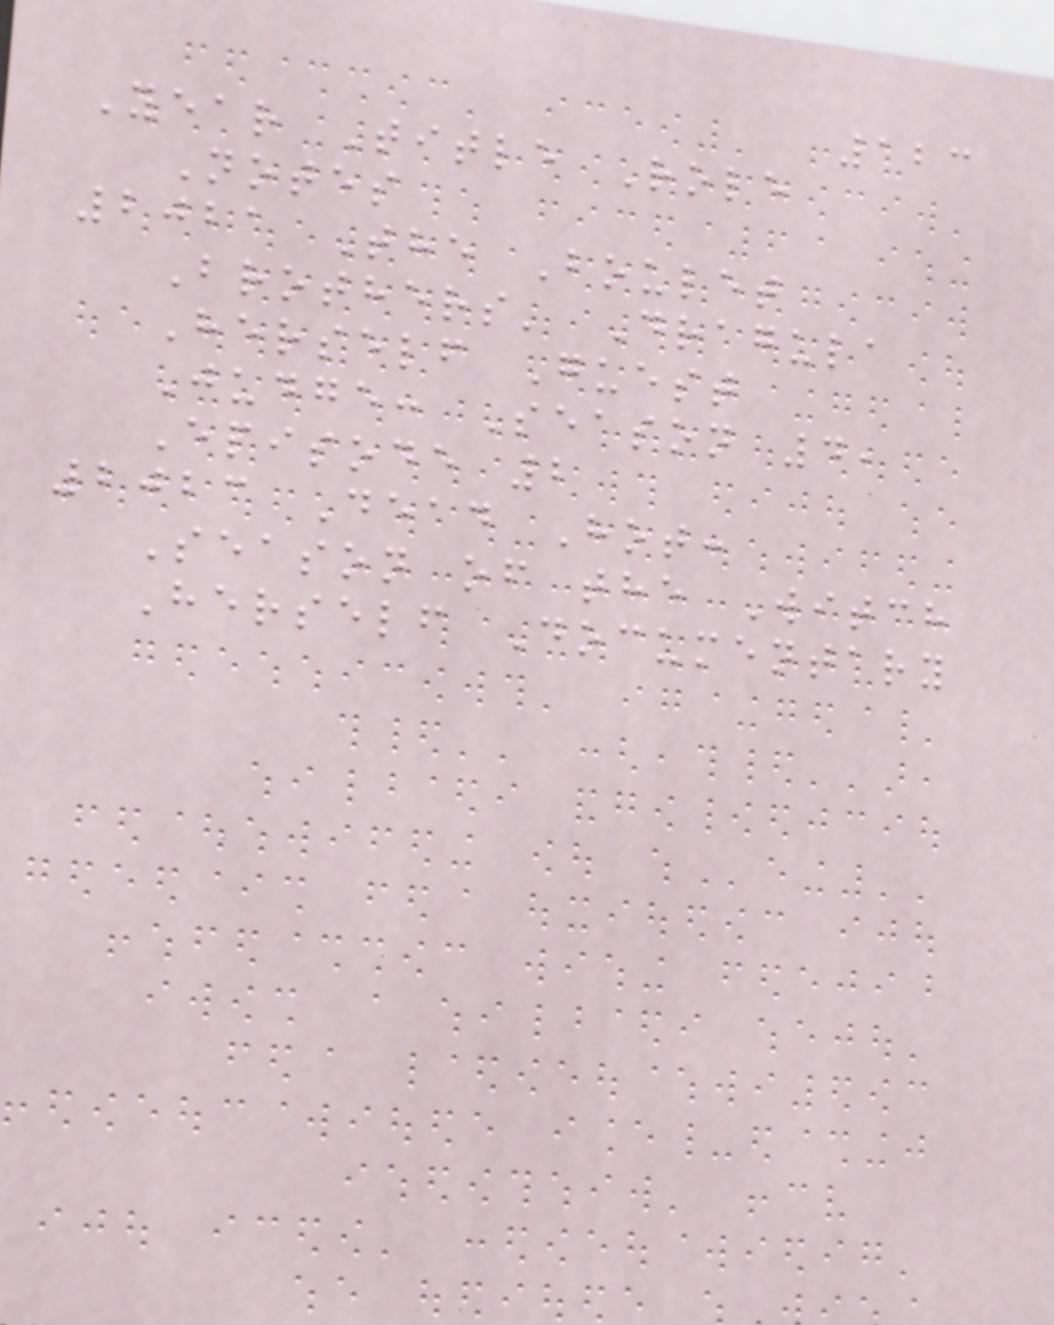123
Year Title Role
Notes
2021 The Boulet
Brothers' Dragula
Herself Guest
Judge: Season 4,
Episode 2
2023 Dead Hot:
Season of the Witch
Herself Documentary
